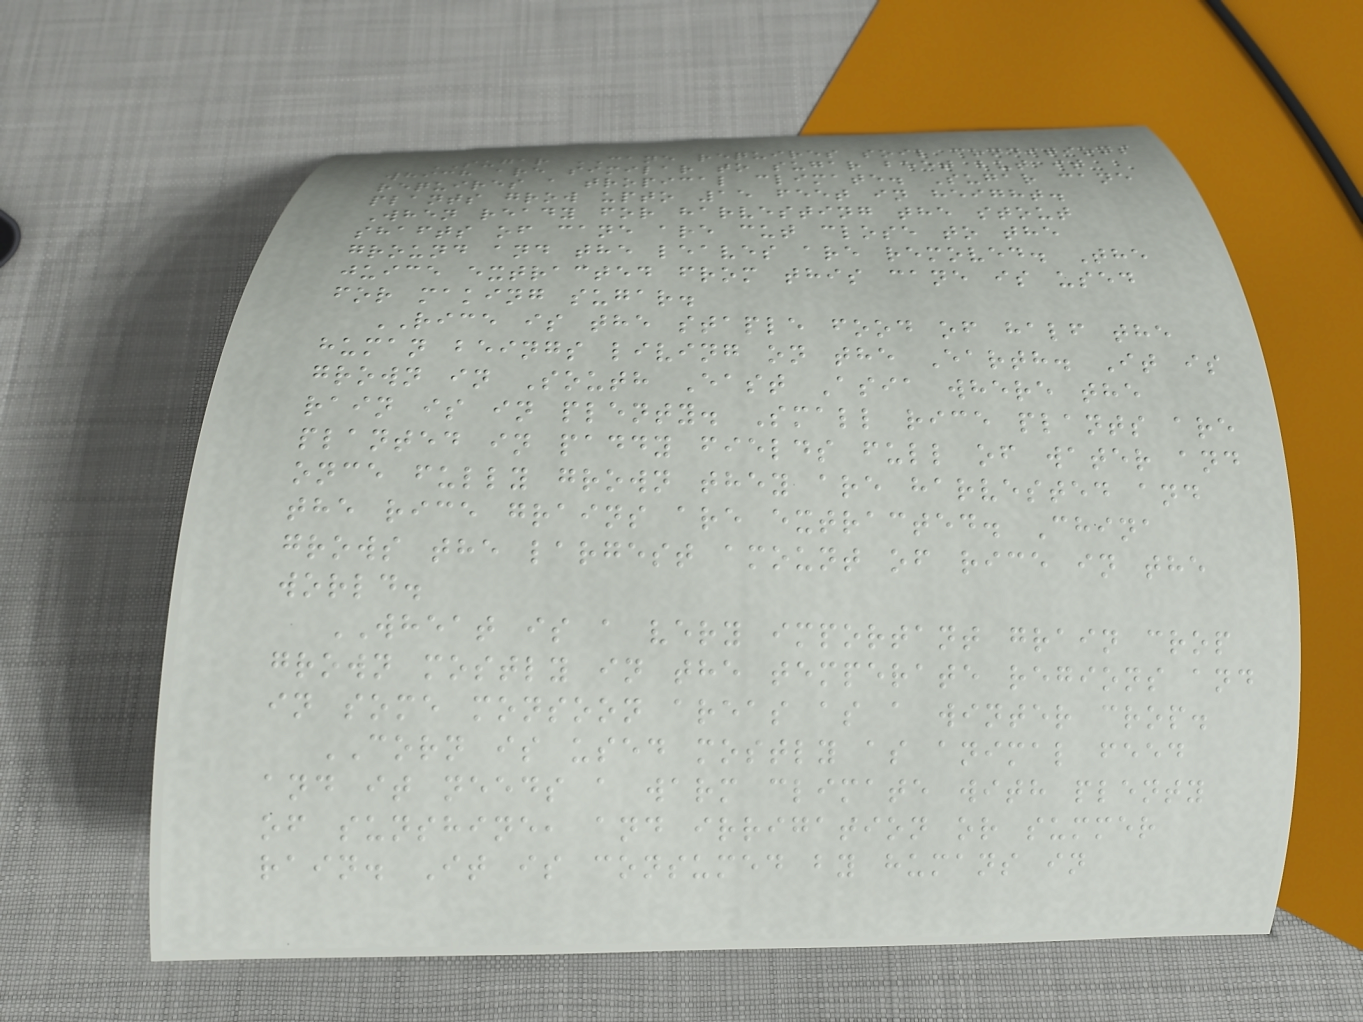SUGAR CANE requires soil conditions
which are similar to sugar beet but it
requires a tropical climate. Sugar cane
plants grow upto 15 feet in height.
When ready for harvesting the stout
shafts of cane are cut close to the
ground and the leaves are removed. The
juice extracted from this cane is used
for making sugar.
RICE is the staple food of half the
human beings living on the Earth. It is
grown in South East Asia where the
rain is in plenty. Small rice plants are
planted in paddy fields full of water and
once fully grown they are harvested and
the rice grains are extracted. China
grows the largest amount of rice in the
world.
WHEAT is a very important grain crop
grown mostly in the temperate regions and
in some monsoon areas as a winter crop.
CORN is used mostly as animal feed
and it needs a warm climate with plenty
of sunshine, and irrigation or summer
rain. It is consumed by humans in
